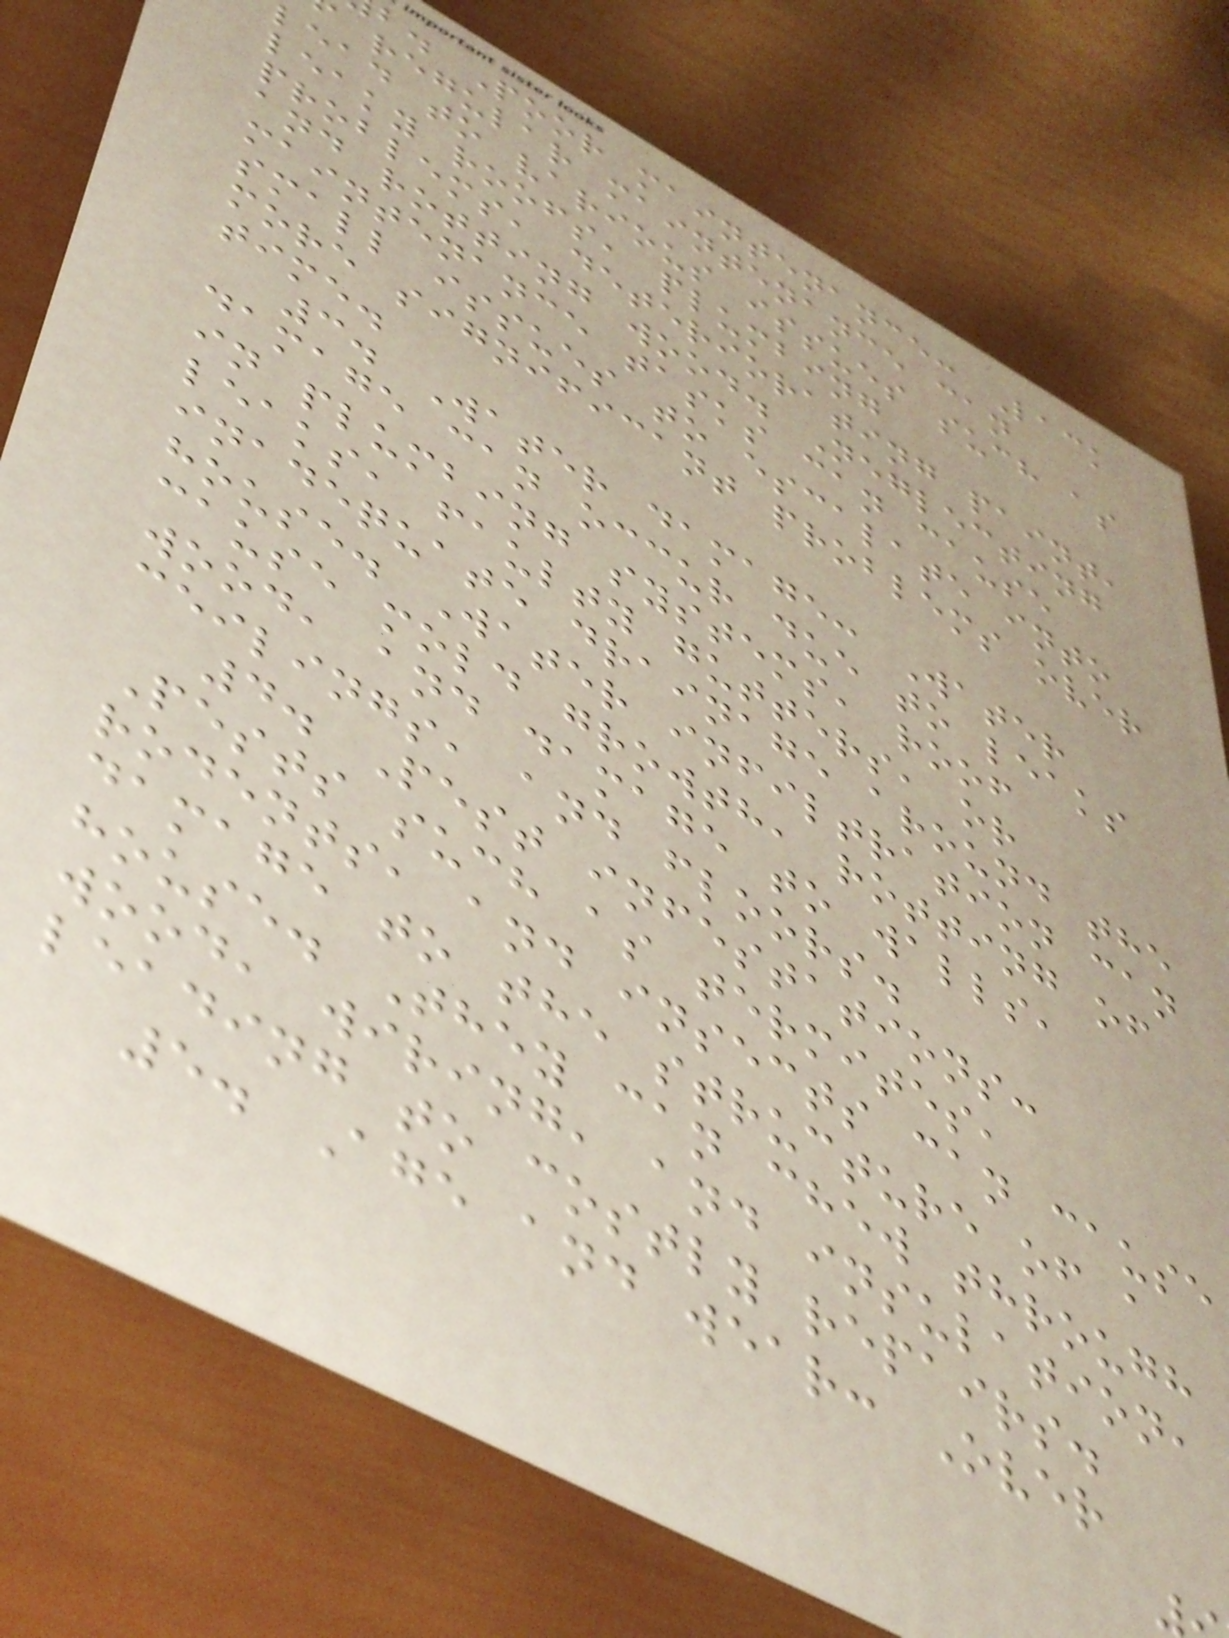b. Poor maintenance: Lack
regular maintenance can
lead to various issues such as
leaky roofs, plumbing
problems, deteriorating paint,
and rotting wood. Neglecting
maintenance tasks can cause
small issues to escalate into
more significant problems over
time.
3. Water damage: Water
damage can occur due to leaks
in plumbing systems, roof
leaks, faulty gutters, or
inadequate drainage around the
house. Water infiltration can
cause mold growth, rotting of
wood, and damage to walls,
ceilings, and floors.
4. Pest infestations:
Pests such as termites,
rodents, and insects can cause
damage to the structure of a
house. They can chew through
wood, wiring, and insulation,
leading to costly repairs.
5. Age and wear: Over
